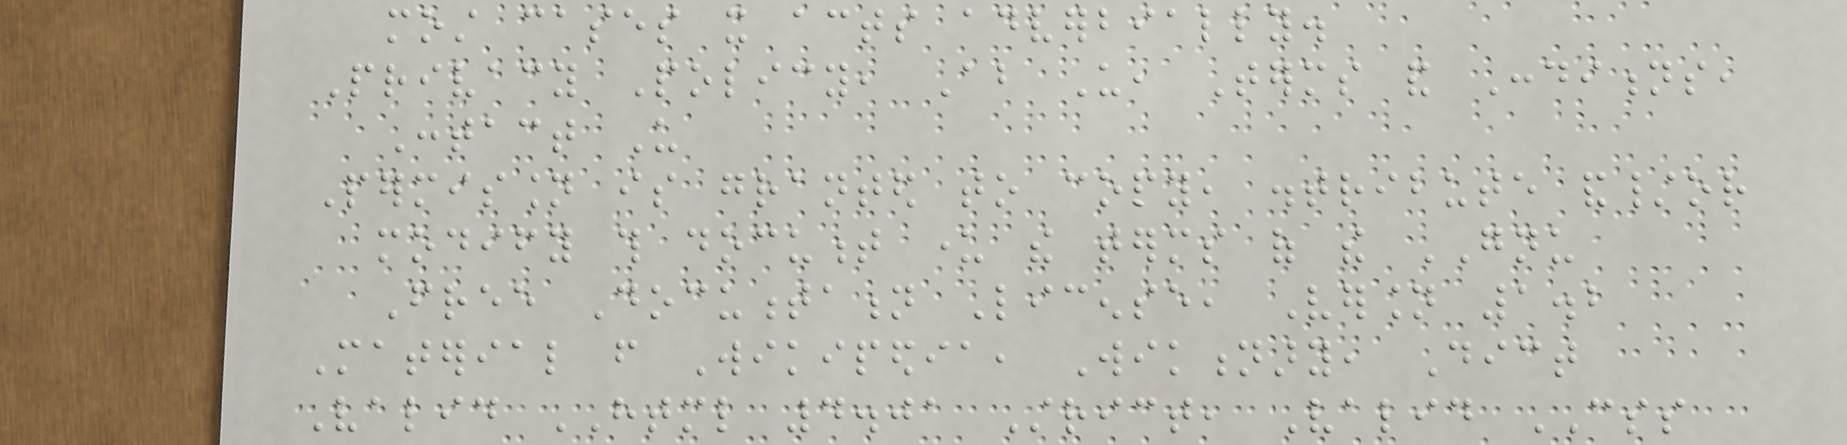most cases it acts adverbially.
Privacy Policy, About Us, Terms and Conditions,
Contact Us
Permission is granted to copy, distribute and/or
modify this document under the terms of the GNU
Free Documentation License, Version 1.2
Material from Wikipedia, Wiktionary, Dict
Valid HTML 4.01 Strict, Valid CSS
